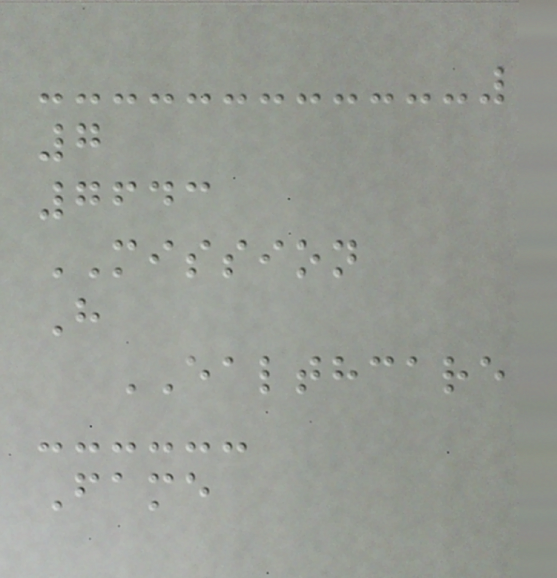7
7643
MISSION
H
EALTHCARE
Fame
